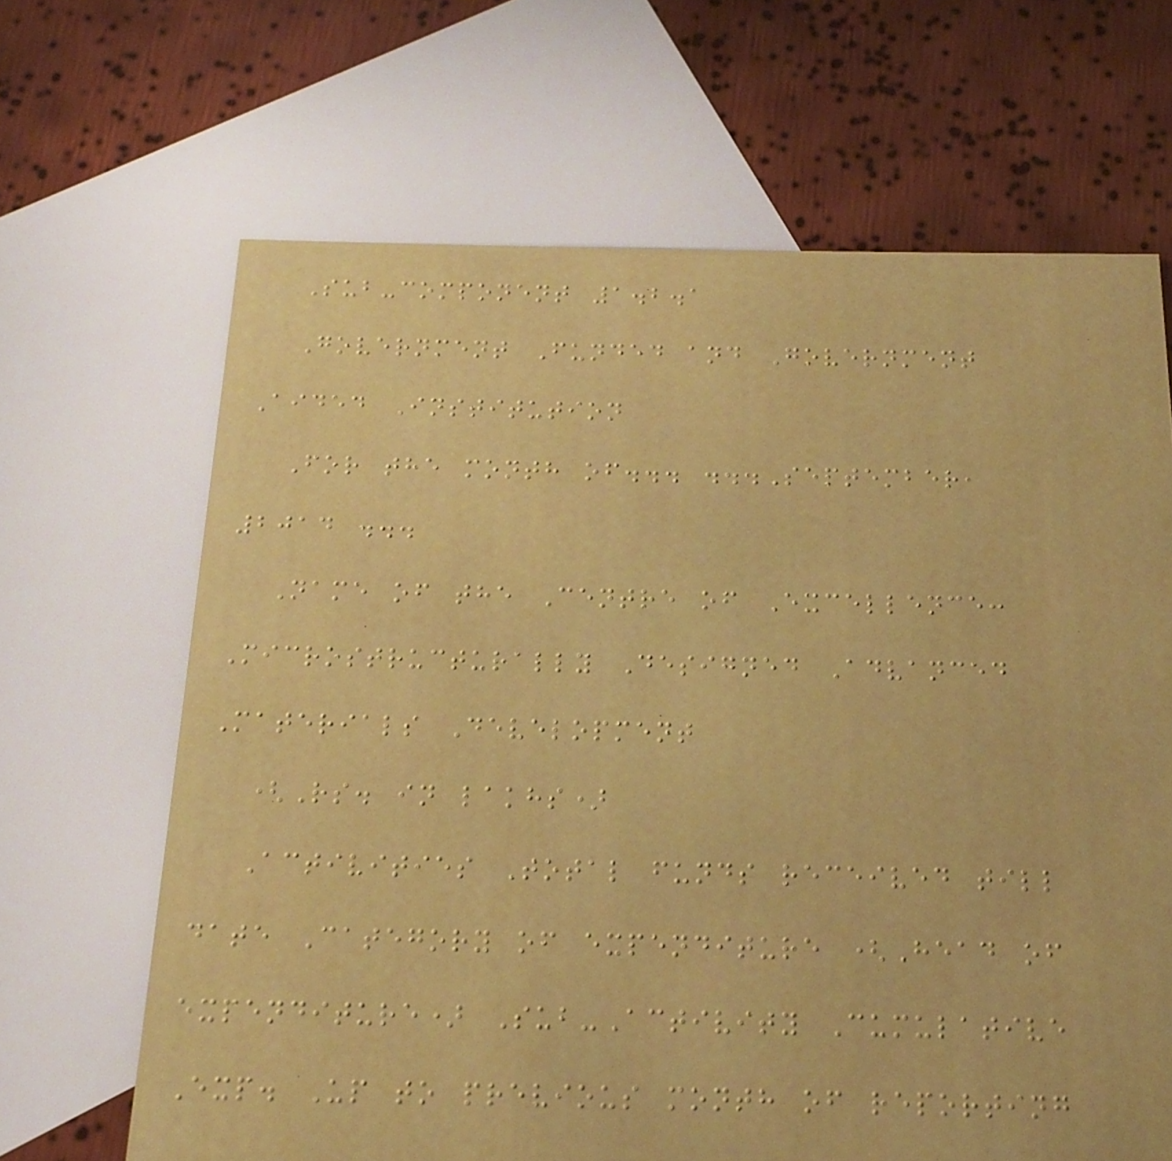Sub-component 1.2.1
Government Funded and Government
Aided Institution
For the month of... ...September,
2014 ...
Name of the Centre of Excellence:
Microstructurally Designed Advanced
Materials Development
(Rs. in lakhs)
Activities Total funds received till
date Category of expenditure (Head of
expenditure) Sub-Activity Cumulative
Exp. Up to previous month of reporting
